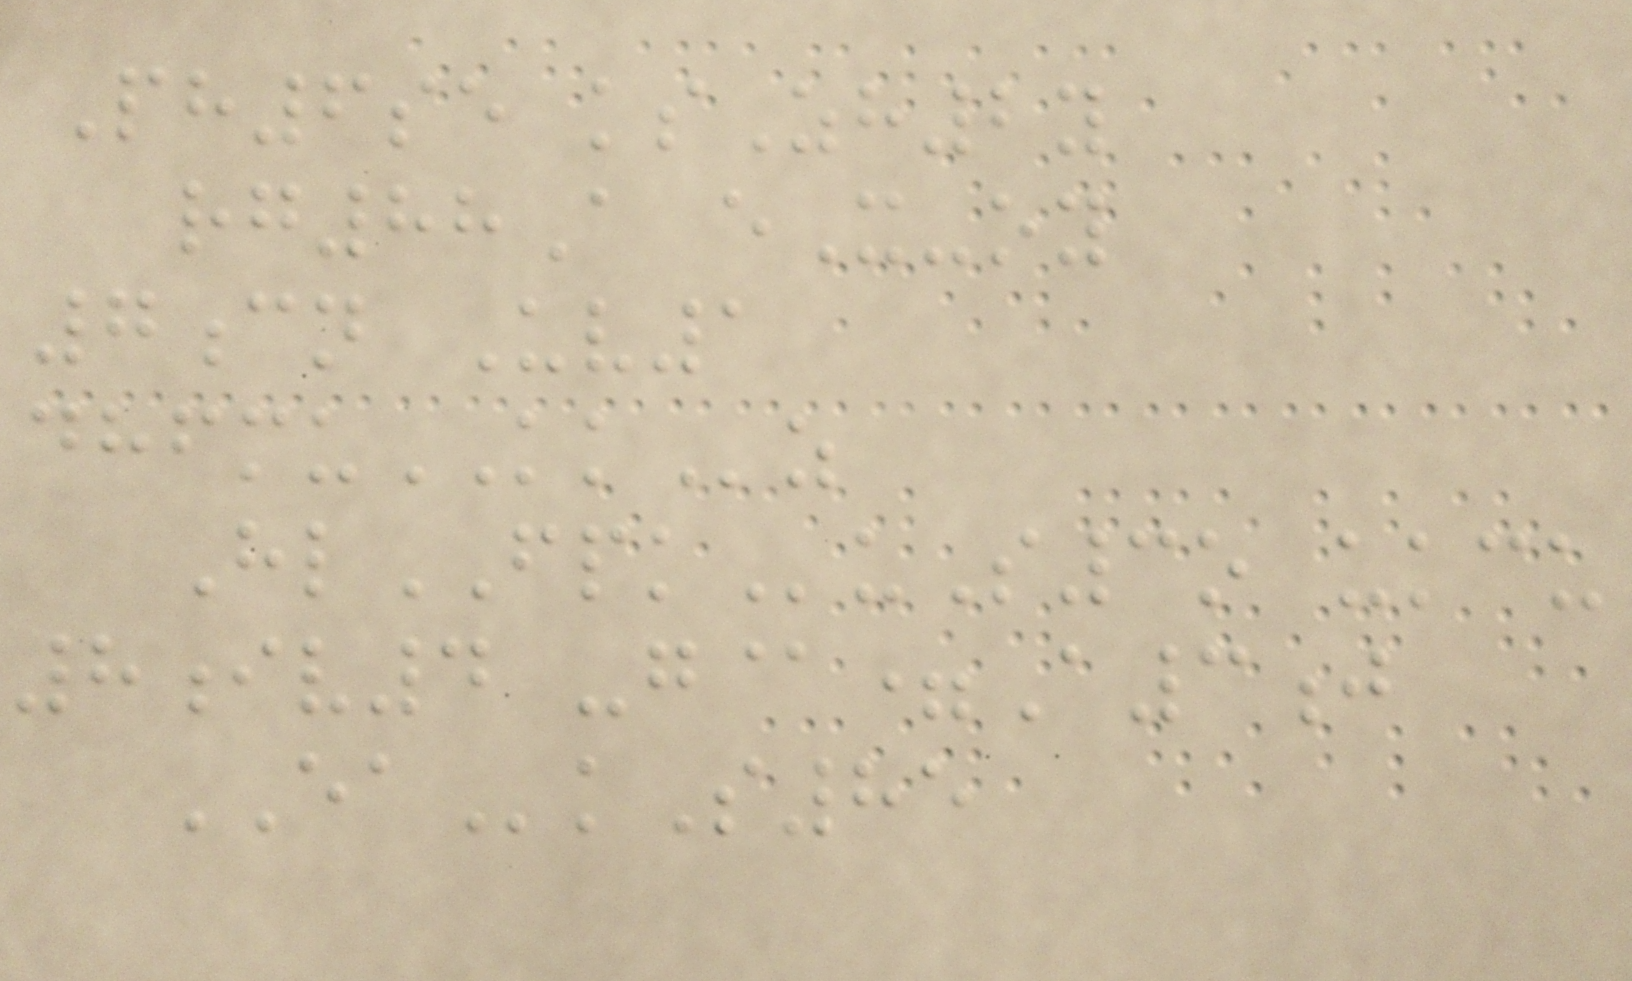Ph6se ksZh2y
rg88A eX-oy
7cn Uv1
dhfmuKKz
HlFPKuS3o ukcu
8iv4 -g@=A3j
EAkS85
